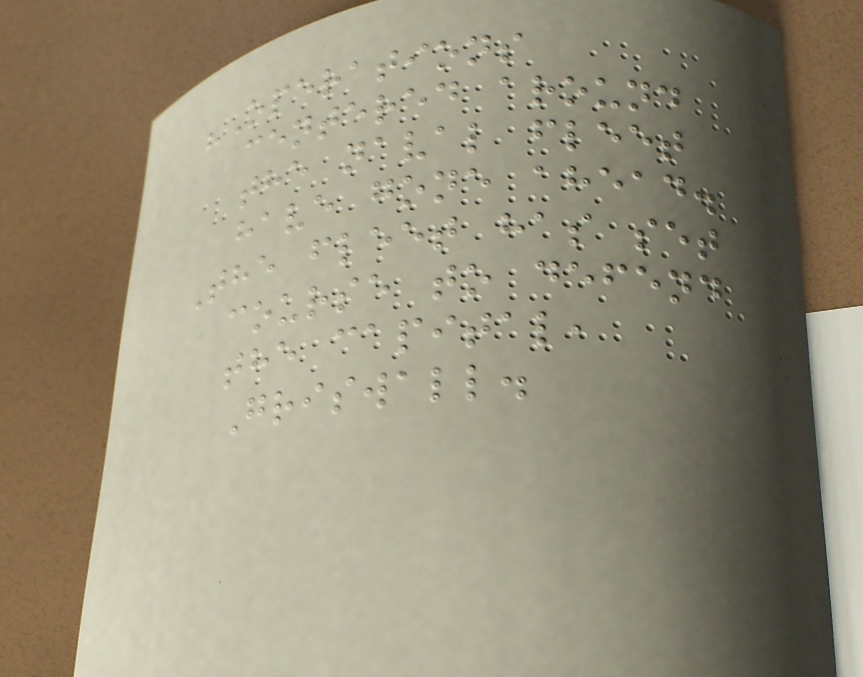"Operations
centered around
the naval fleet
have gone ahead.
The fleet has set
course to defend
the capital,
Griswall.
